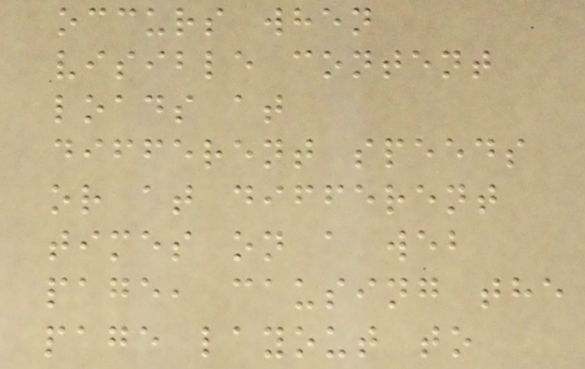occurs when
visible content
loads at
different speeds
or at different
times on a web
page, causing the
page layout to
